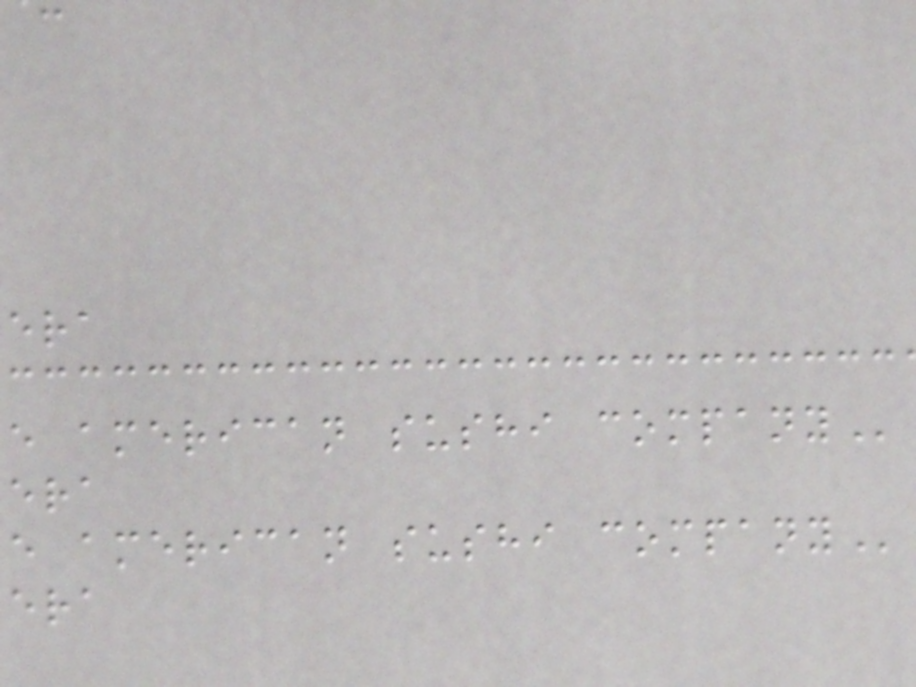e american sushi
e american sushi
